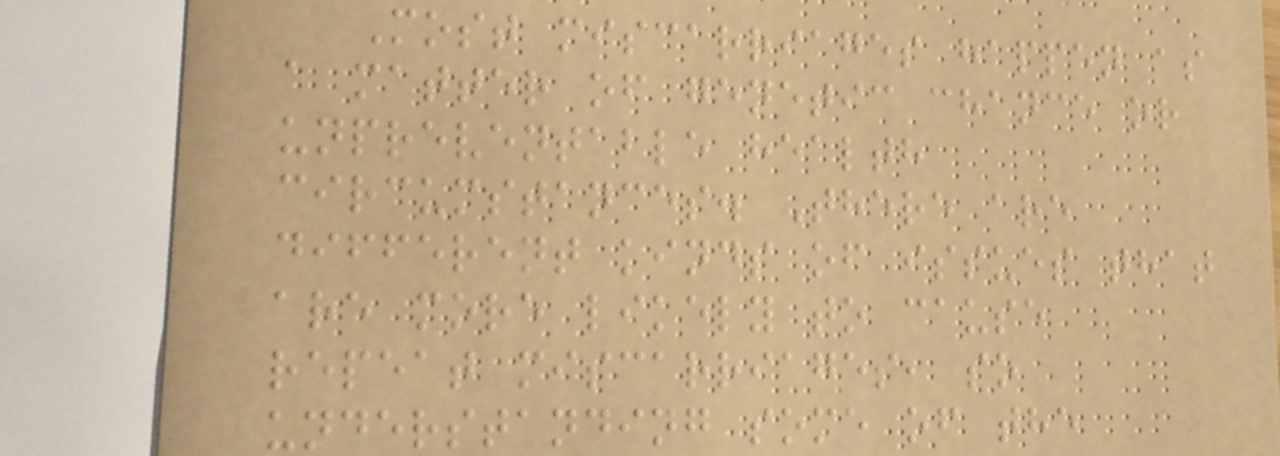Most miscarriages happen as
a matter of genetic chance or
unpreventable health
circumstances. There are
different kinds of issues that
are more likely to cause
repeat miscarriages, so
understanding some of the
